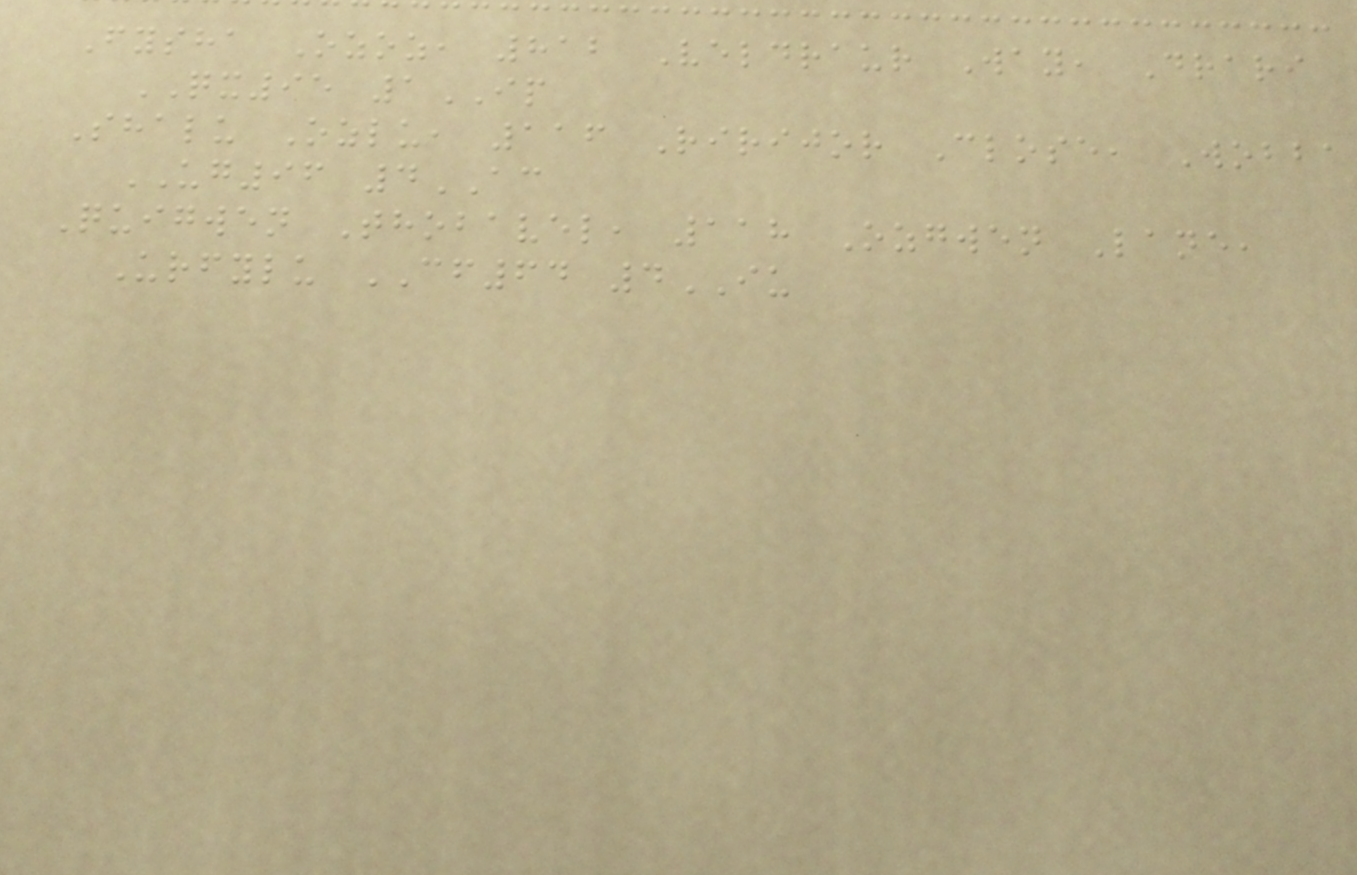Fysha Ozoz, 812 Veldraur Way, Drari
QX95 1IP
Shalu Ozlu, 116 Ririjor Close, Wobba
UG96 4AC
Quigwen Thobavel, 118 Ozgwen Lane,
Urfylu CF64 4IU
